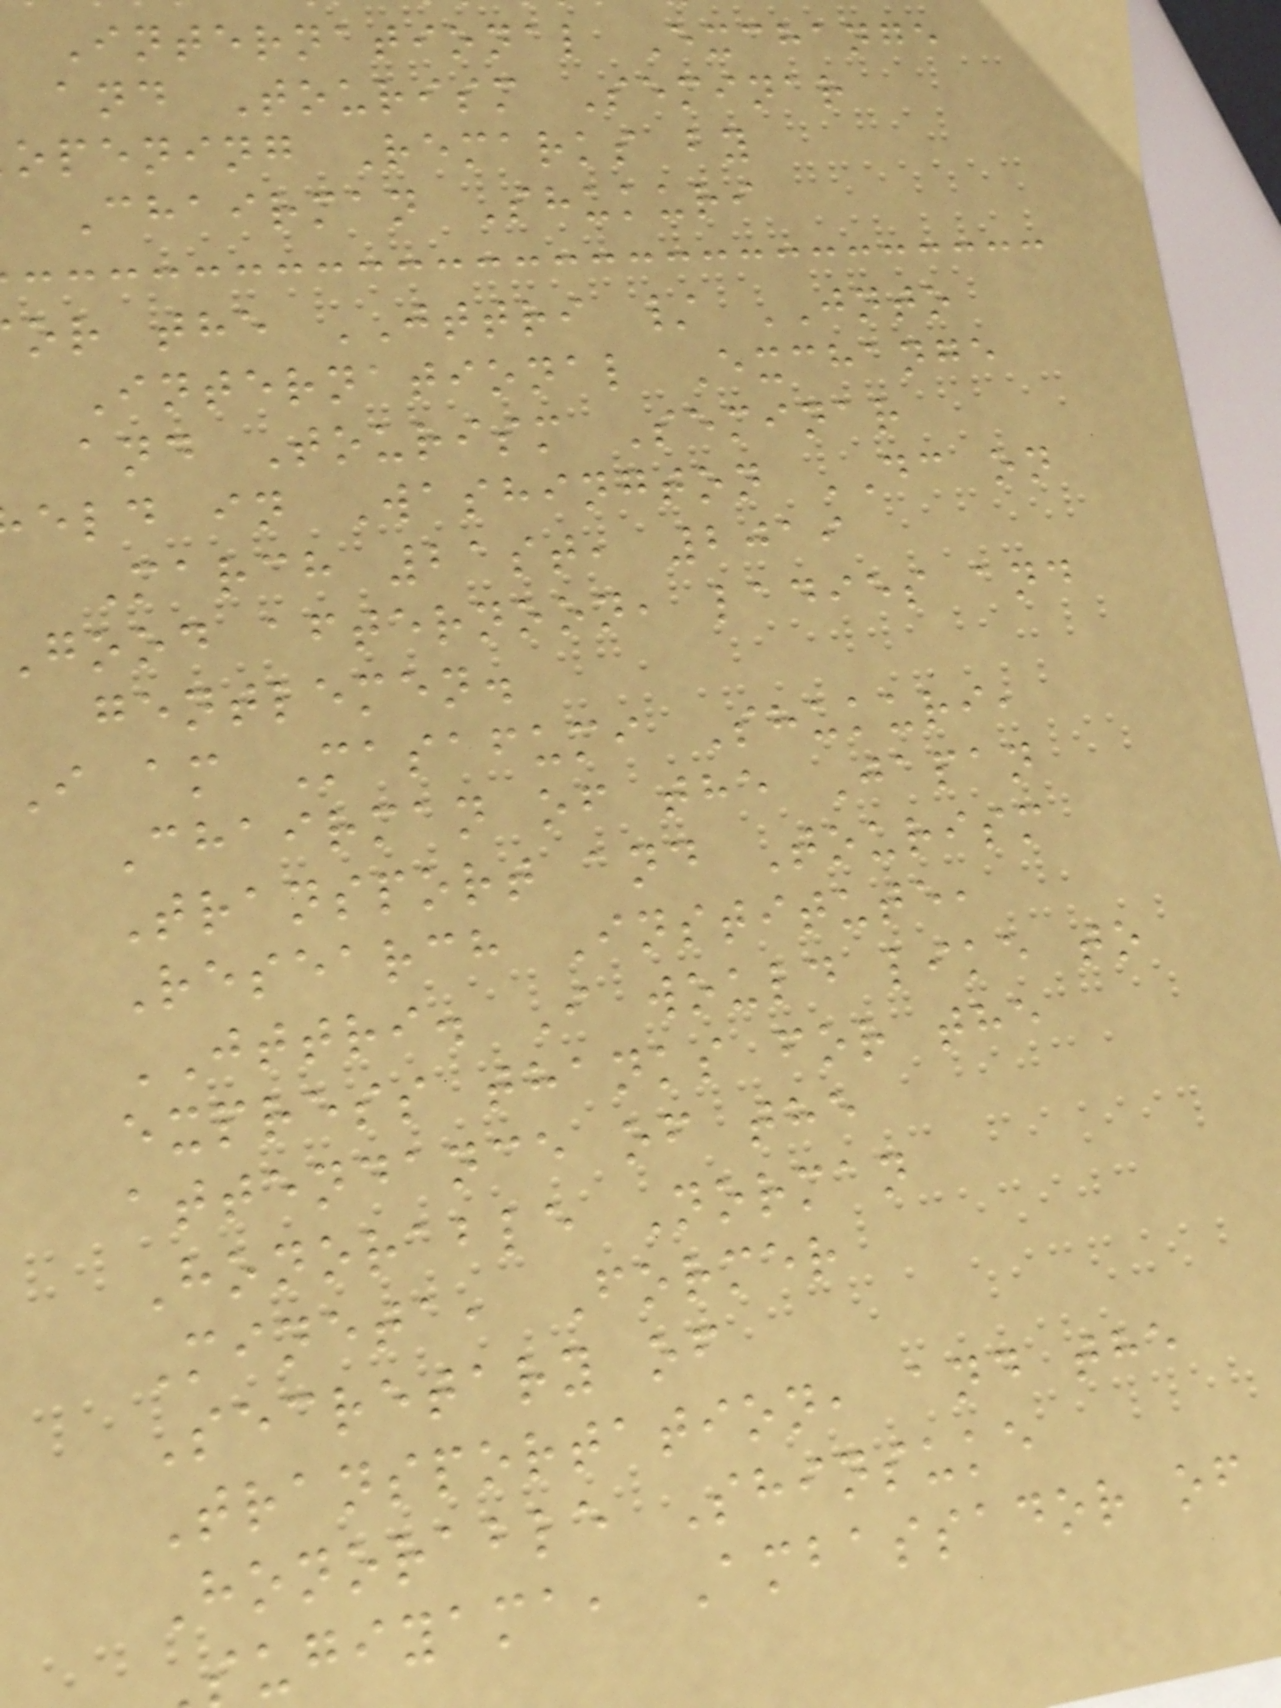International Exchange
and Tourism Seminar
opening Remarks by
Chairman Shukuri
or the JTTRI / JNTO
International Exchange
and Tourism Seminar
eld in Washington DC on
March 21st, 2019
good afternoon, ladies and
gentlemen.
I am Masafumi Shukuri,
Chairman of the Japan
Transport and Tourism
Research Institute,
JTTRI. I would like to
express thanks for the
attendance of the
Honorable Norman
Mineta, Former
Secretary of
Transportation, and the
Honorable Shinsuke
ugiyama, Ambassador of
